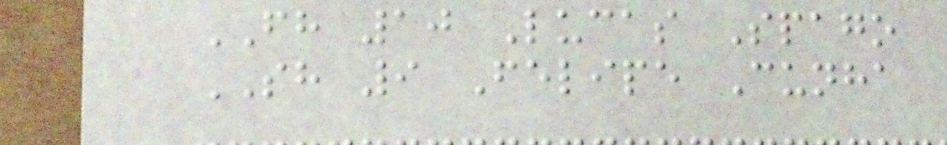FH 10 Lucas Spago
SH 9 Felipe Cunha
